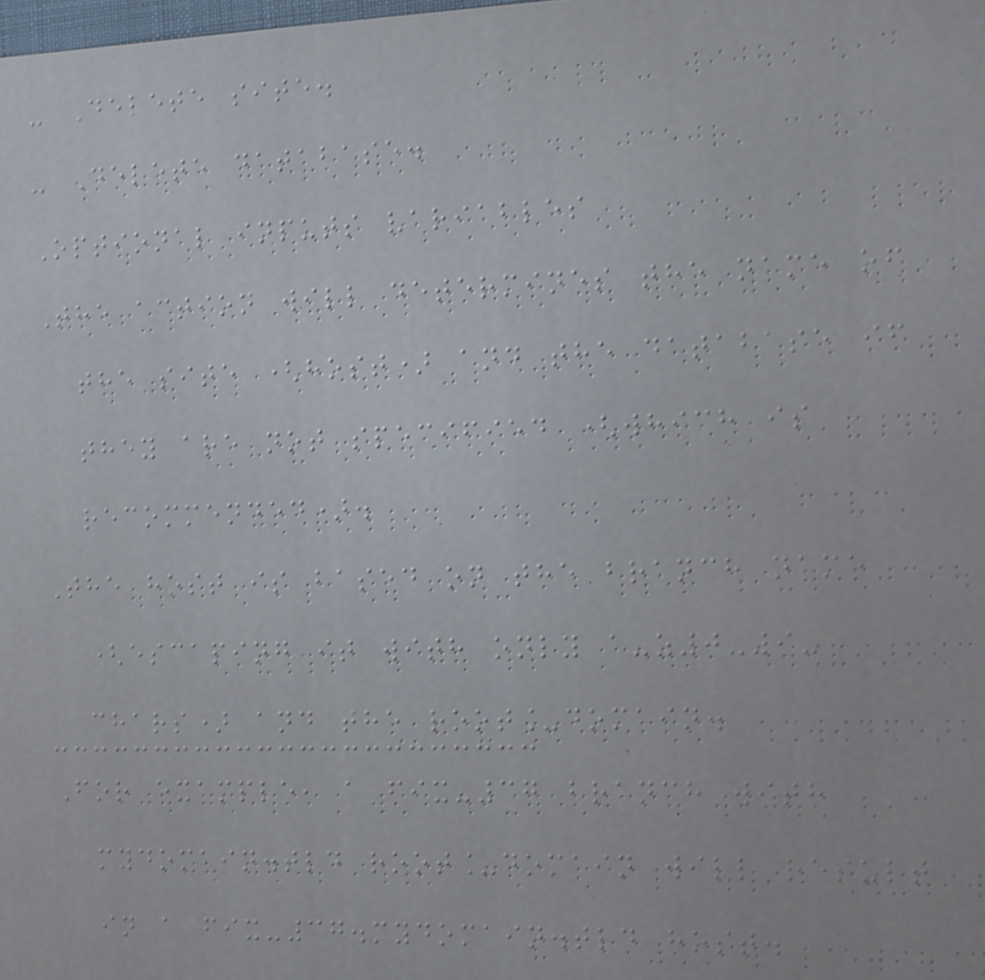- Delete site.
- Delete database.
Optional inputs variables
The action will determines the name of
the site (host) and the database if
they are not specified (which is
recommended).
The host is based on the branch name
(escaping it with only a-z0-9-
chars) and the root_domain.
For example, a fix-37 branch with
mydomain.tld root_domain will result
in a fix-37.mydomain.tld host.
